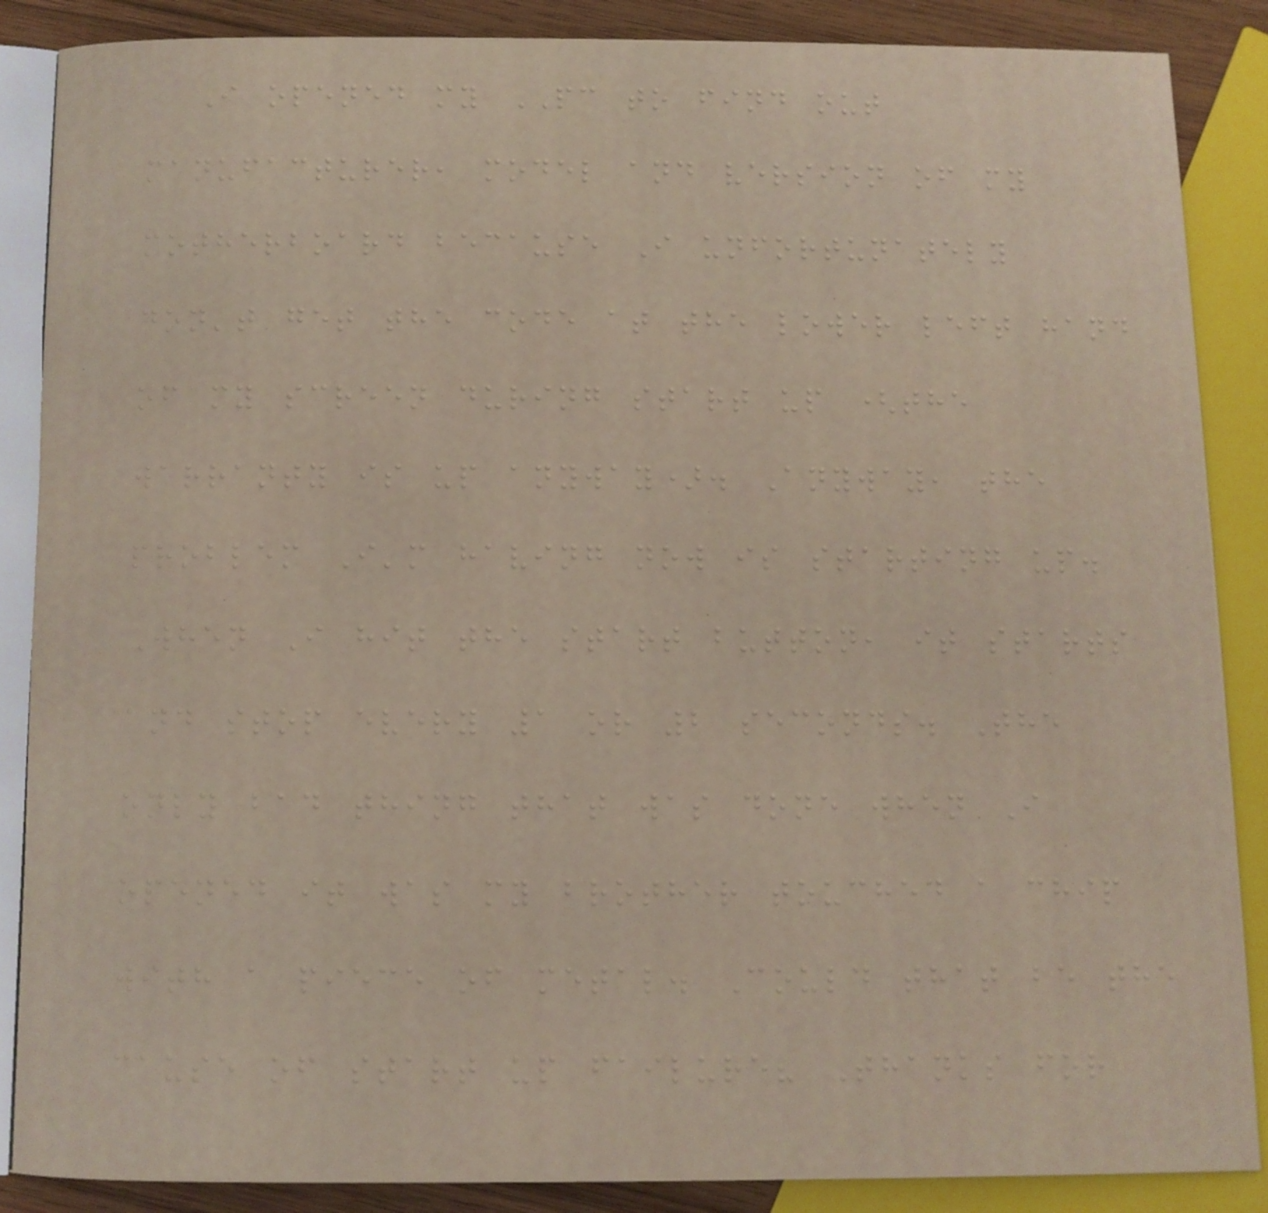I opened my PC to find out
manufacturer, model and version of my
motherboard because I unfortunately
don't get the code at the lower left hand
of my screen during start up (the
warranty is up anyway). Anyway, the
problem I'm having now is starting up.
When I hit the start button, it starts
and stop every 1 or 2 seconds. The
only bad thing that was done when I
opened it was my brother touched a chip
with a piece of metal. Could that be the
cause of start up failure? Thanks for
